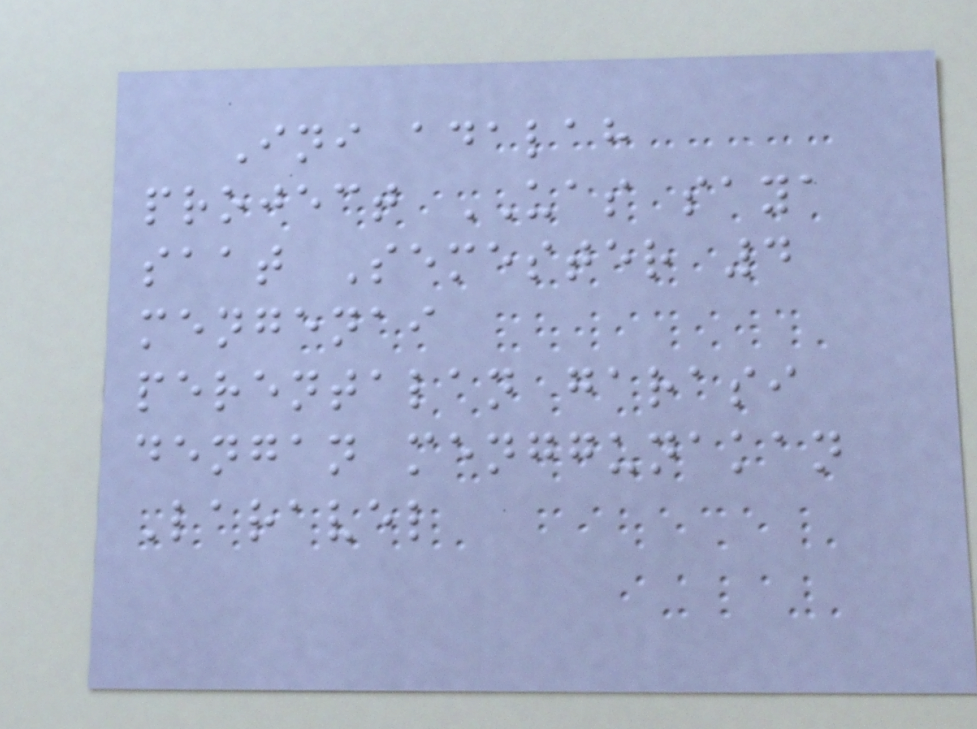Ini adalah
project UAS saya
saat Semester 4
mengenai
perentalan garasi
dengan menggunakan
Laravel
